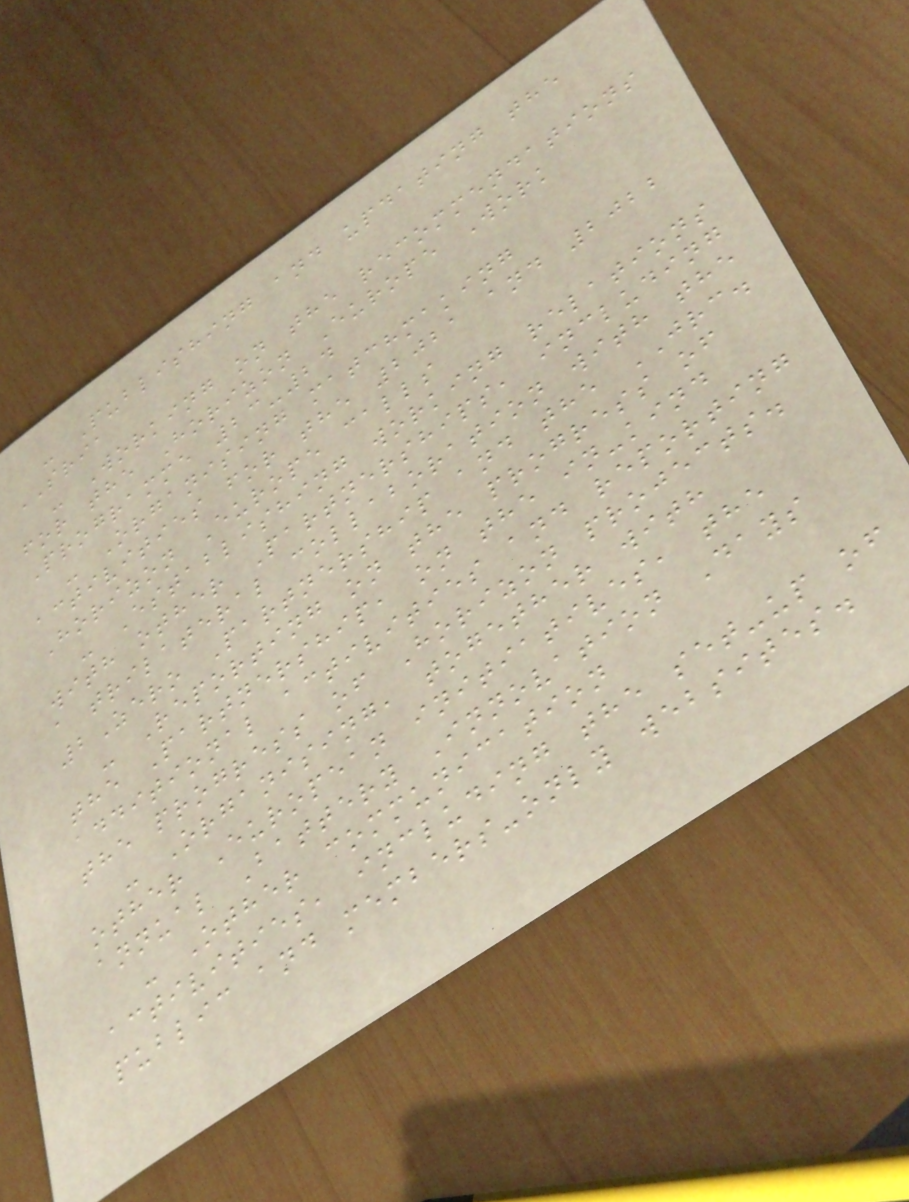- Publishing and updating the
SRIA
- Working on the recommendations
for the Horizon Europe Work
Programme 23-24
- Organising matchmaking
activities for the 2021 and 2022
Horizon Europe calls
- Establishing working relations
with other Partnerships, including
a trilateral collaboration with the
2Zero Partnership and the JRC.
- Reporting on the progress of
the Partnership, on the in-kind
additional activities and reporting
the progress of Horizon projects.
- Organising, together with
other European initiatives, the
annual Battery Innovation Days
- Other communication
activities, including the set-up of
public and members-only websites.
